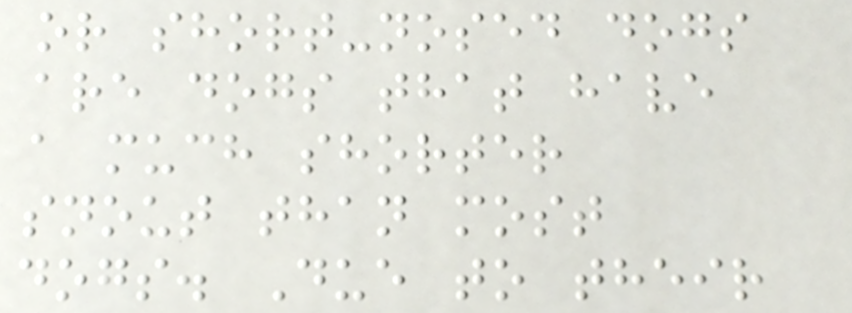or short-nosed dogs
are dogs that have
a much shorter
snout than most
dogs. Due to their
